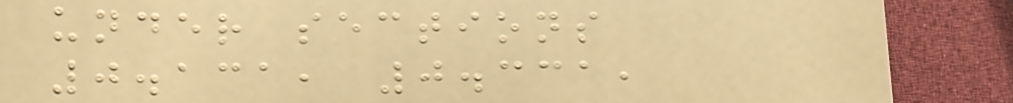under sections
0.131, 0.331,
